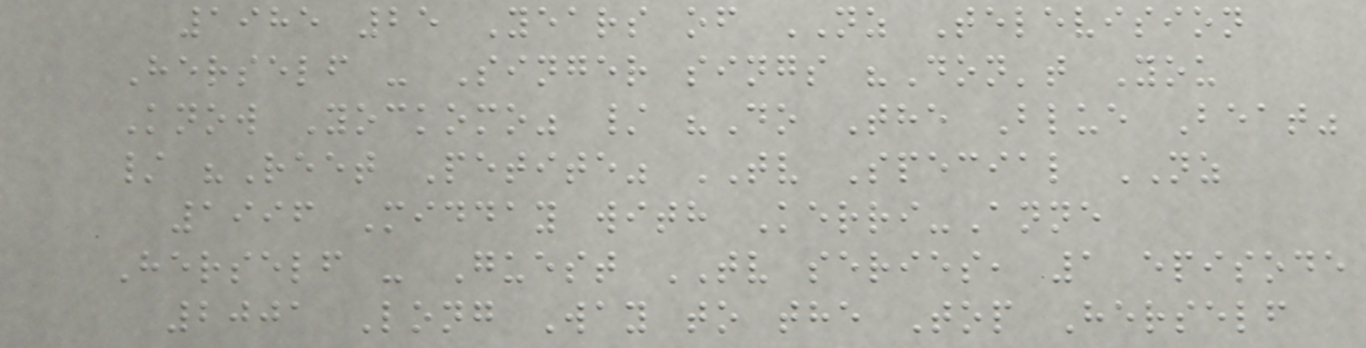1985 25 Years of NZ Television
Herself - Singer sings "Don't You
Know Yockomo" / "Do The Blue Beat"
/ "Reet Petite" TV Special NZ
1996 Midday with Kerri-Anne
Herself - Guest TV series, 1 episode
2001 Long Way to the Top Herself
